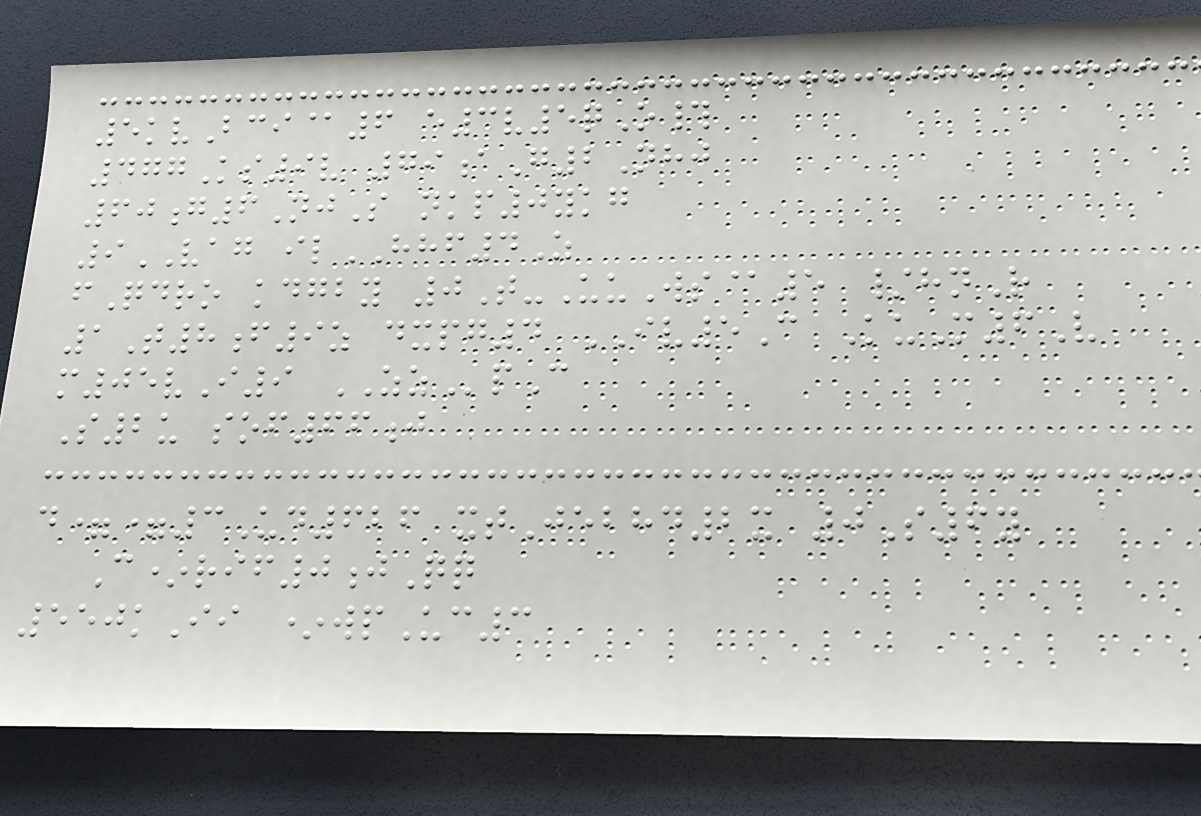5kvBci@6 e3v5qO#
477Ks9v 79aG2Nhj
60g6NjS nkp0ykg
9VAG ilHHF4Z
fQdro kdgby 0T-UuWs@5 /hnR
1T8f9z dxpg4 IV5C KuM6V
m05vI9 ZZpC
S2u sof66j
d==3Ud626 xtJebhd2x 0S6y
C*rif0jQq
550kIi *wpUc3
